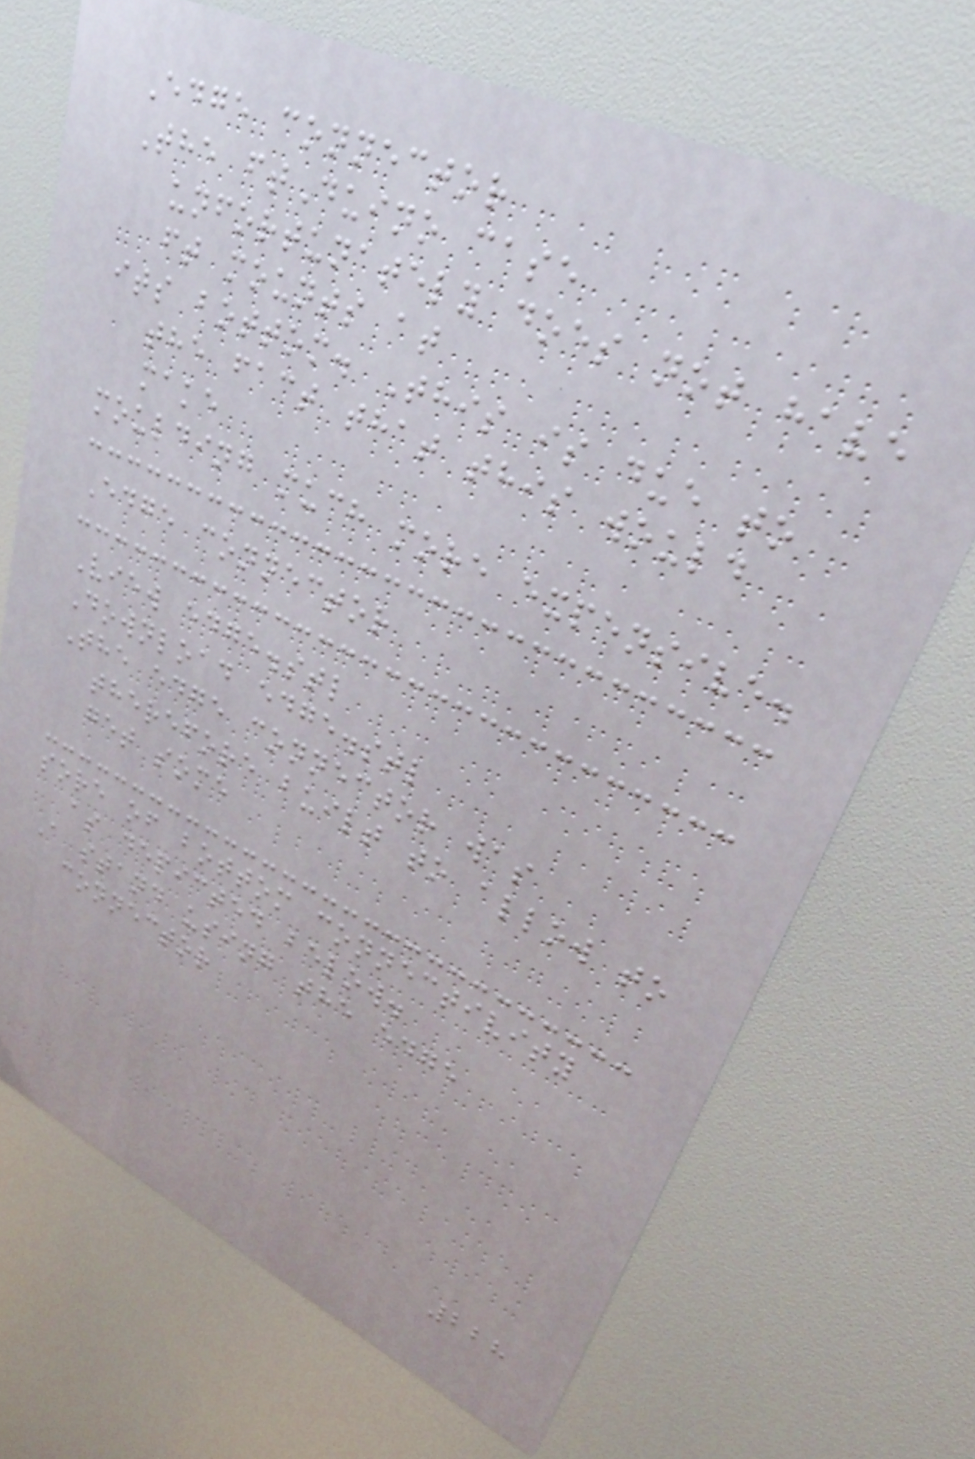Edge connector
The ftDuino case
unfortunately does not have
ft mounts at
its bottom. This is due to
the fact that this would
make
moulding much more expensive.
Edge connector
View edge.stl
Download edge.stl
The edge connector was
therefore built to allow to
get some
sore of bottom connectivity
as depicted below.
A stand using the edge
connector
228
